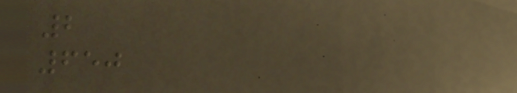2
650
